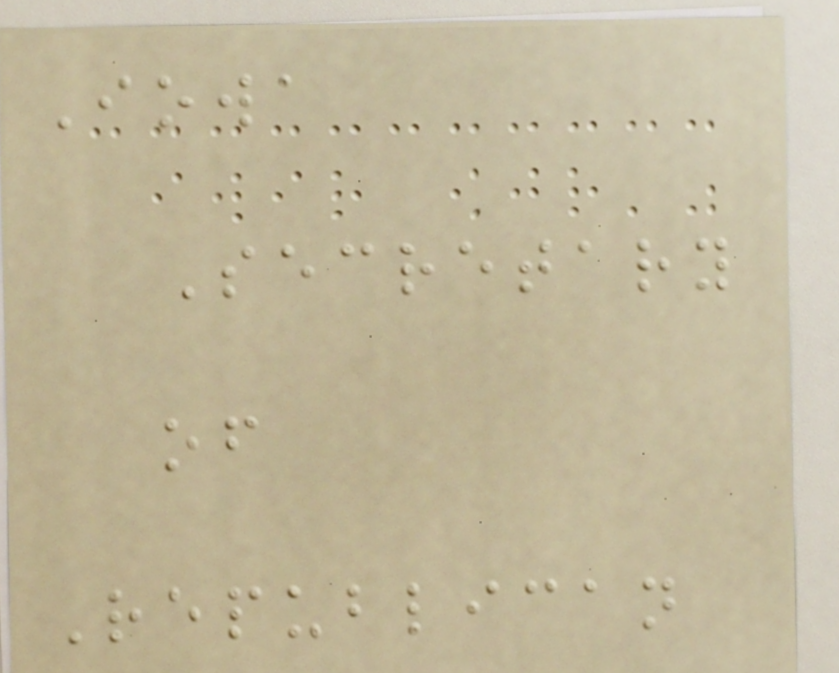Iowa
Secretary
of
Republican
